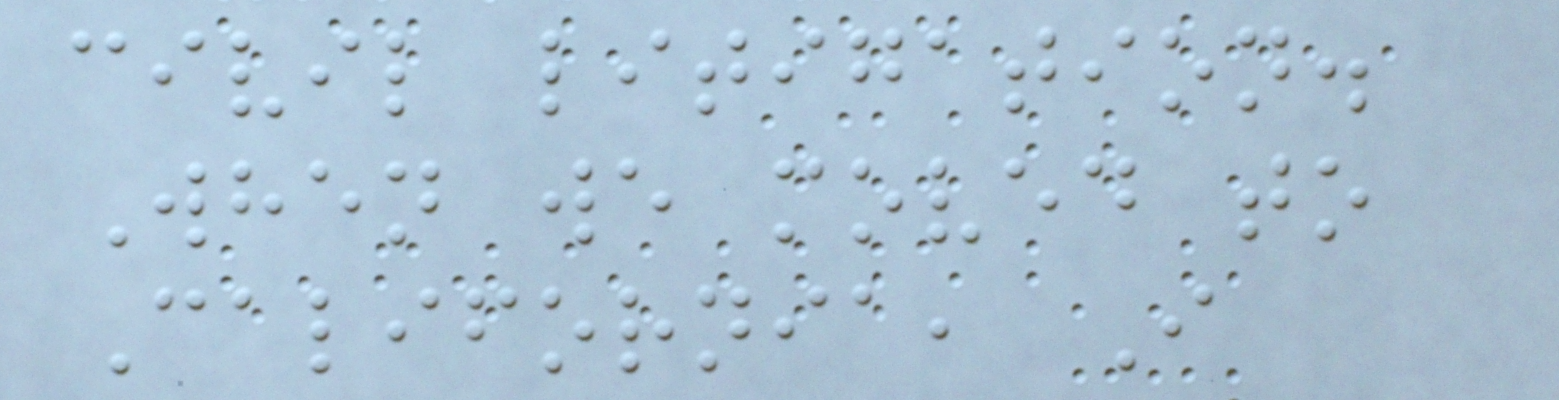civil litigation.
When we moved to
California, I
